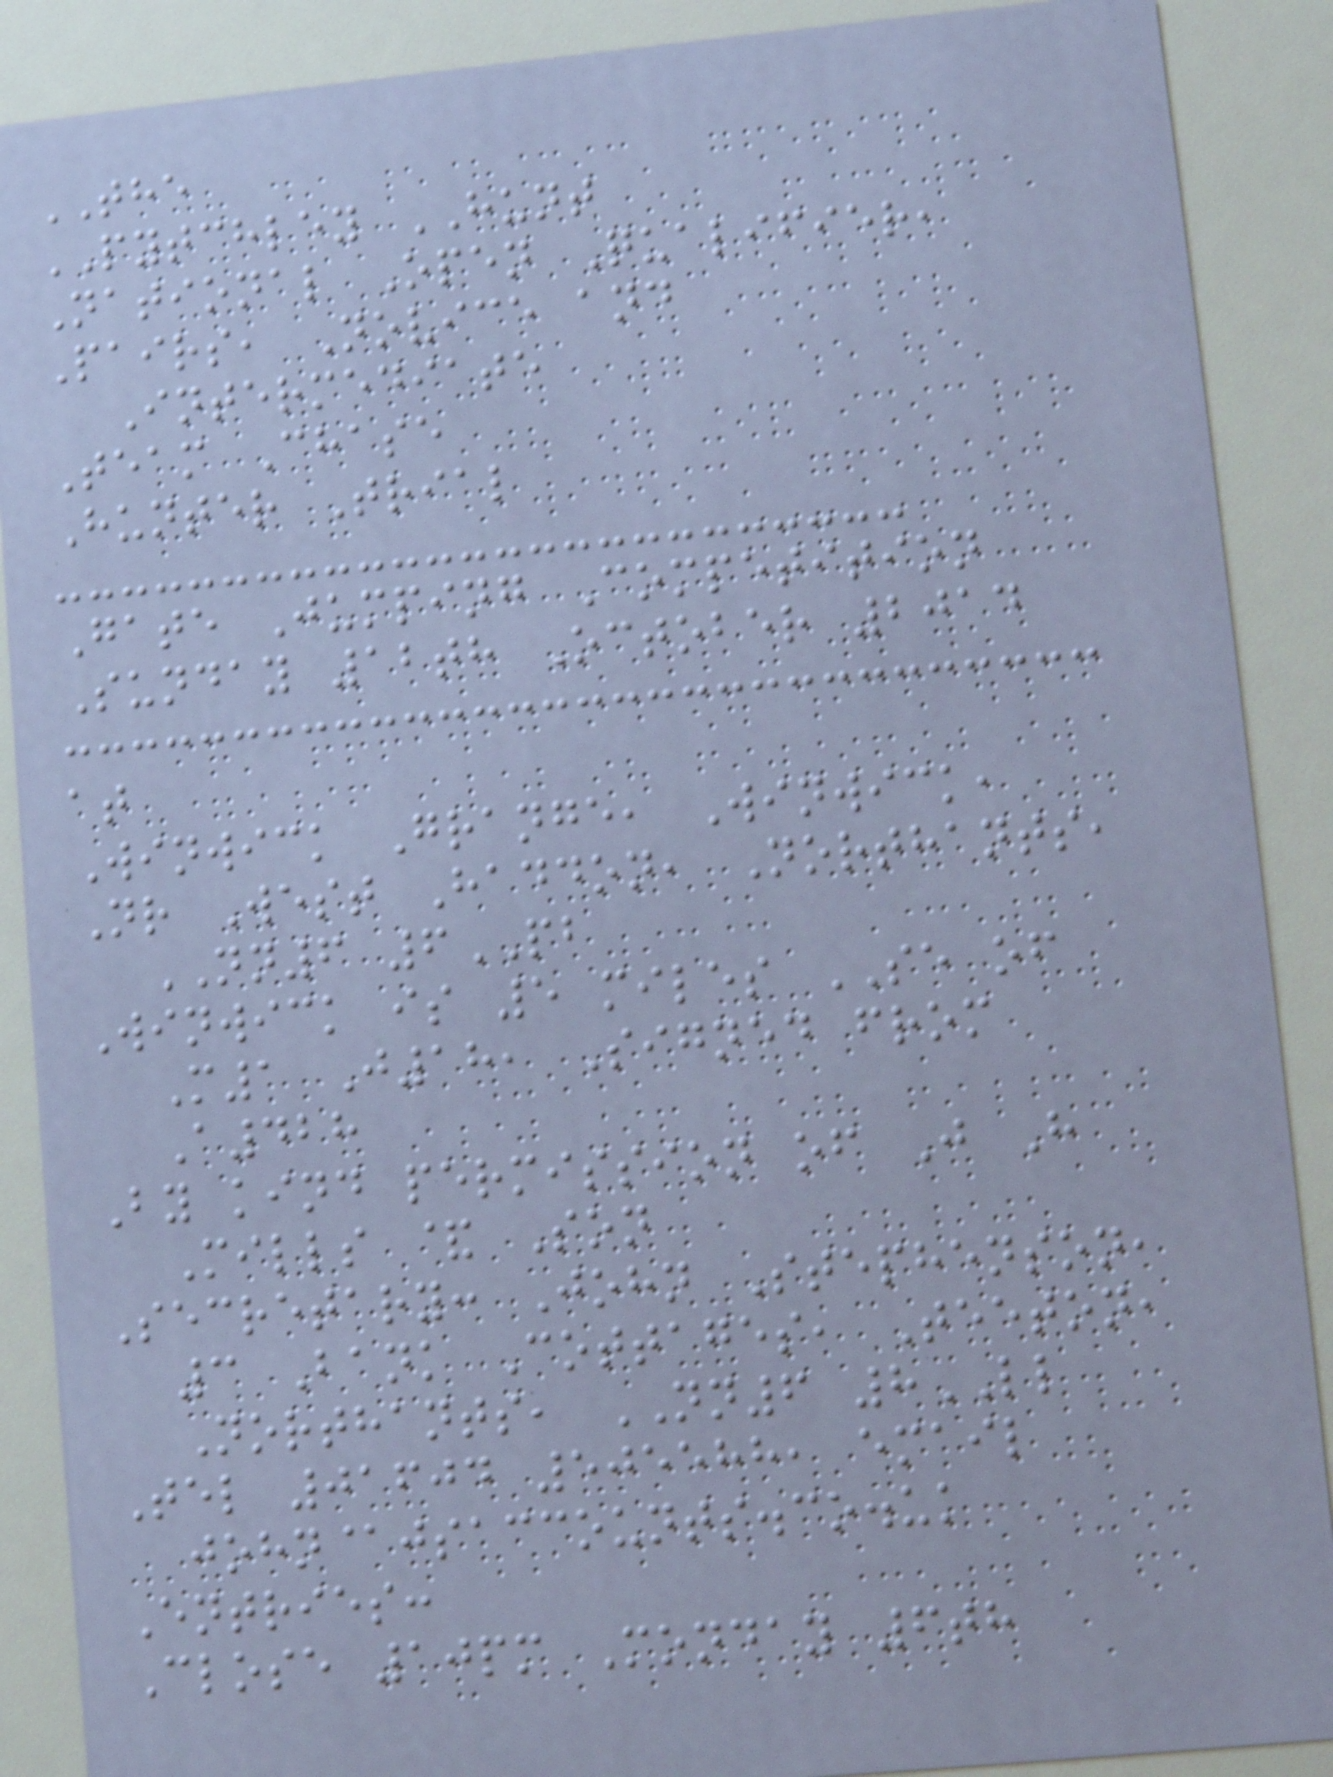THE
PYTCHLEY HUNT
National Open Qualifier,
Pairs, Novice and
Intermediate
Team Chase
Hunter Trial
Gate Jumping Competition
Sunday 12th October 2014
at
Winwick Grange, Winwick,
Nr West Haddon, Northants,
NN6 6PB
Winwick is 5 miles SE of
M1 J18, Signed from
A428
By kind permission of J H
Mills & Son
Secretary: John Stephenson,
3 Bank Cottages, Teeton,
Northants, NN6 8LL
Tel 01604 505588, email
john@jsaccounts.co.uk
Entries:
Close 10pm Monday 6th
